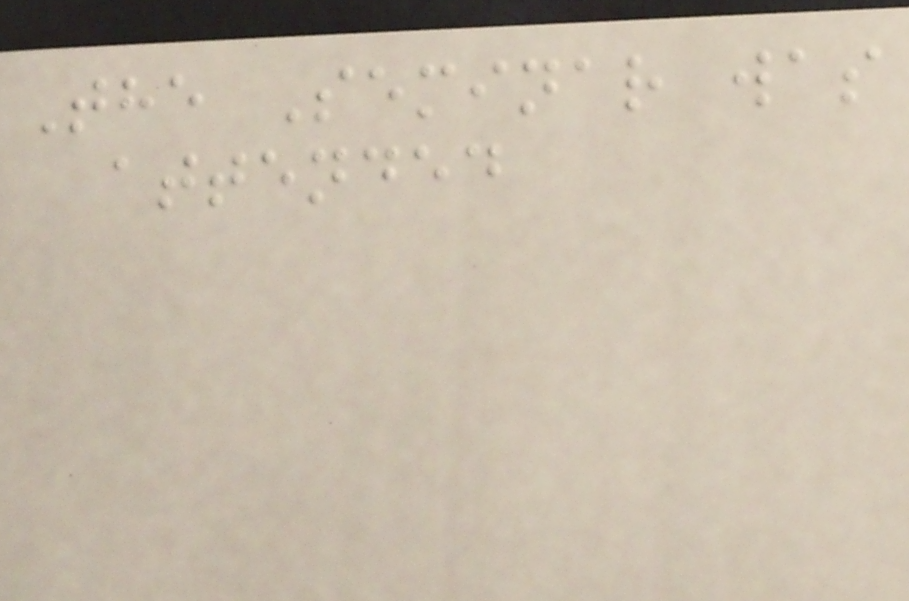The Seminar was
attended
